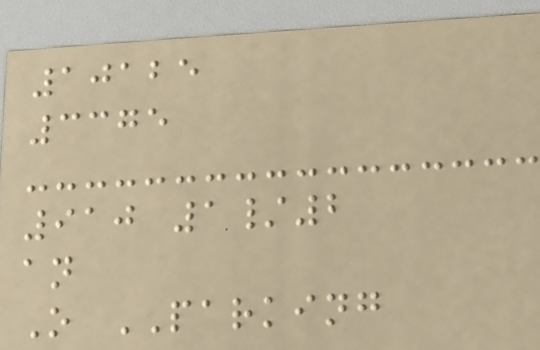10125
3375
910 1/2
an
O PARKING
